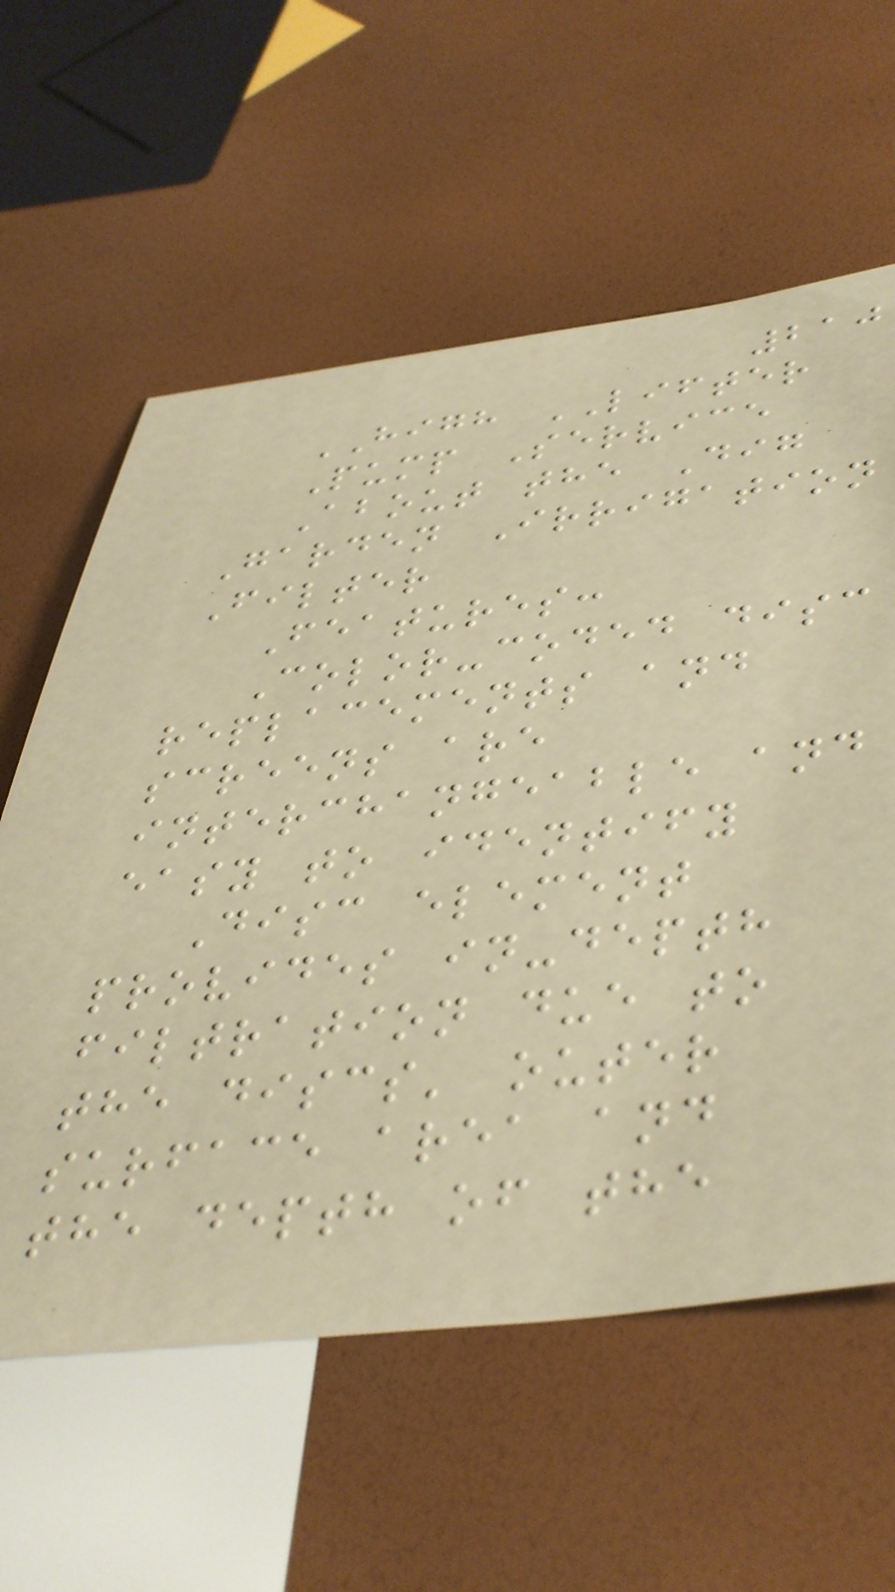210
HIGH LIFTER
Pump Service
About the Dig
Garden Irrigation
Filter
Features:
Color-coded disc
replacements and
screens are
interchangeable and
easy to identify
Disc element
provides in-depth
filtration due to
the discs' outer
surface area and
the depth of the
